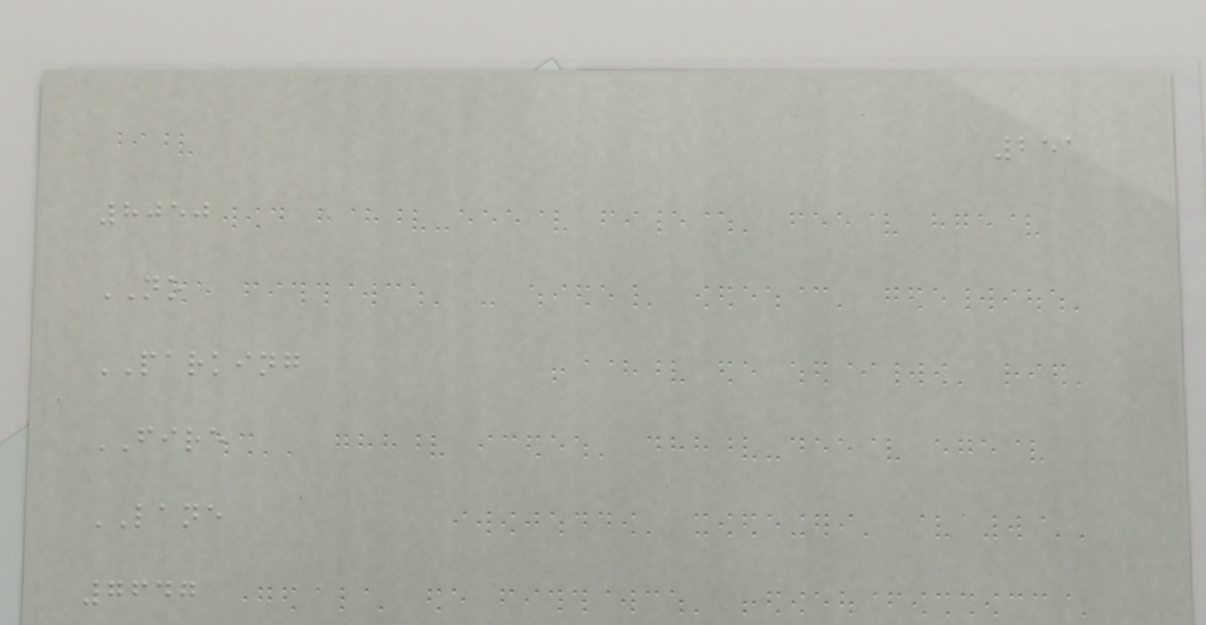251
8050
NO
PARKING
FIRE
LANE
7647
